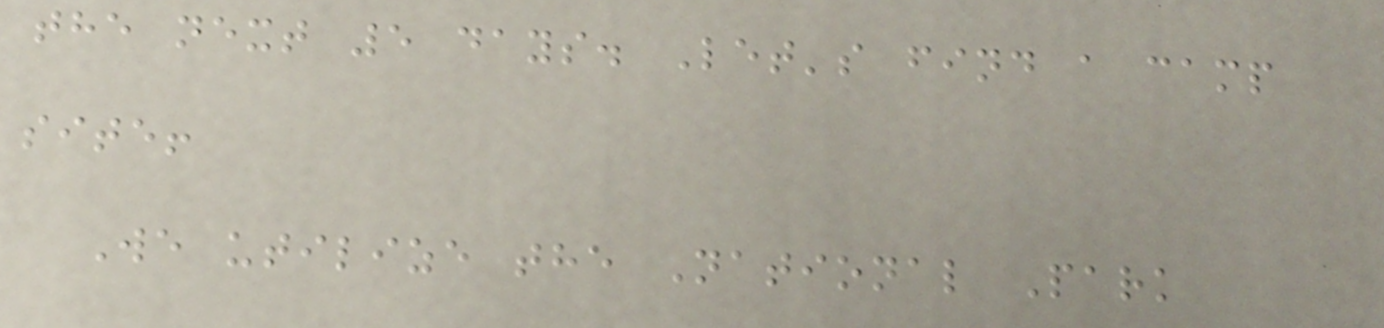the next 5 days. Let's find a camp
site!
We utilize the National Park
